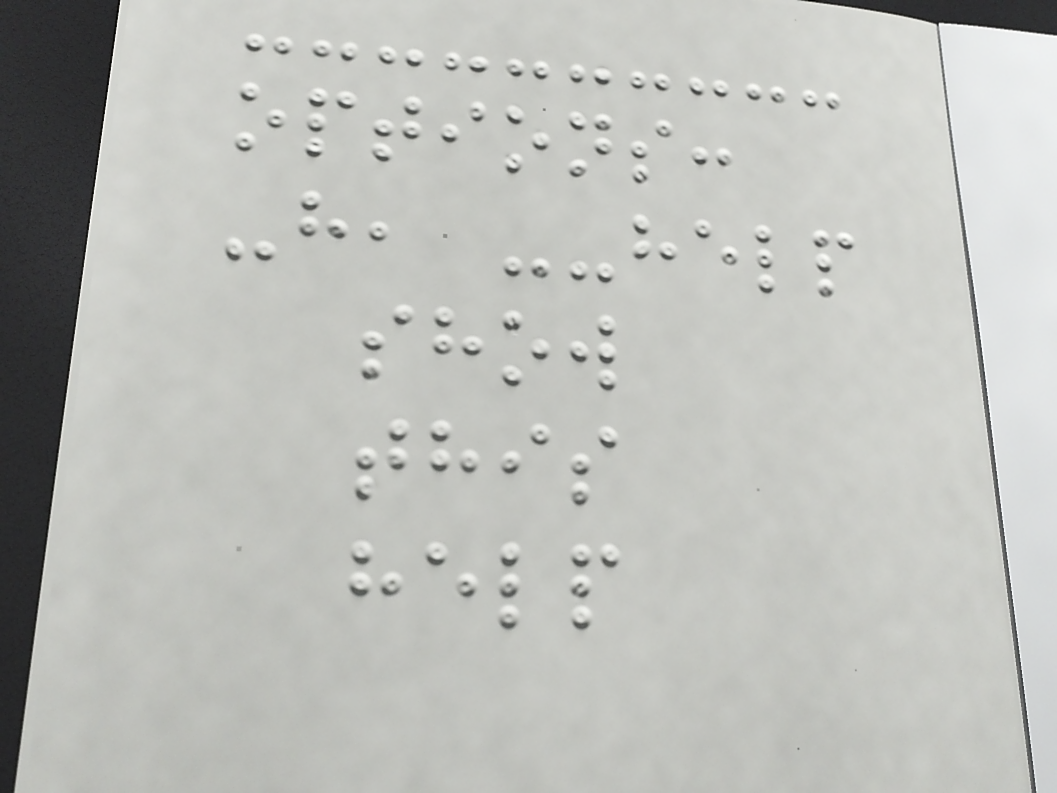options:
-h, --help
show
this
help
